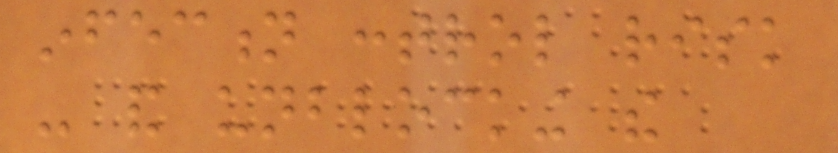infection control risk
- and unblocking the
